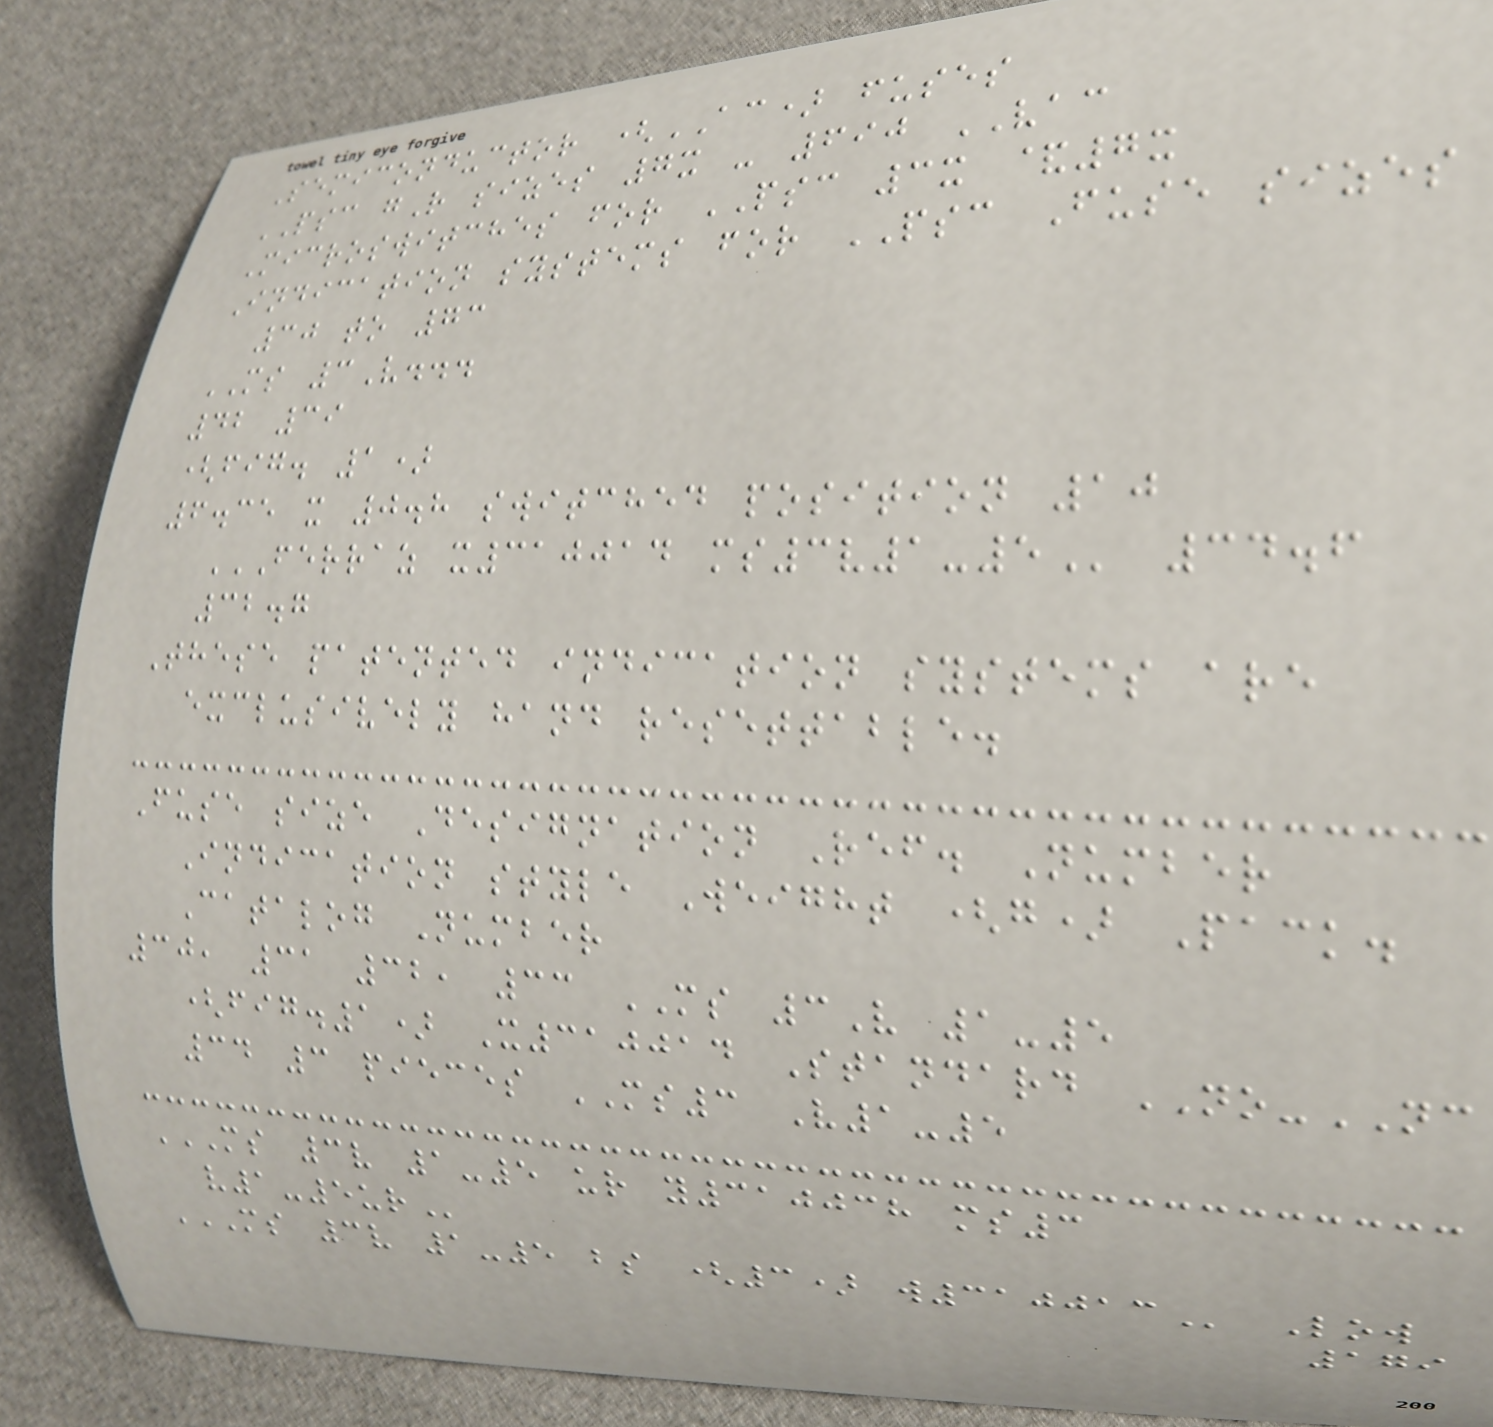Semiconductor (AC) fuses
PSC gR sizes 7x - 690 VAC
Microswitches for PSC 3x &7x
Indication systems for PSC Fuse sizes
30 to 73
MS 3V...
42 39
(fig. 1)
6.35 x 0.8 switched position 10
FERRAZ X310014 MS3V1-5 34.6
32.7
These patented indication systems are
exclusively hand resettable.
Fuse size Designation Ref. Number
Indication style Weight (g) Pack.
Catalog Number
30, 31 32, 33 MS 3V 1-5
(fig.1) X310014 Standard NO-NC
34 3 pieces MS3 V1-5
MS 3V 1-5 UR Y310038 MS3
V1-5UR
MS 3V 1-5 BS (3) W310013 Low
179
